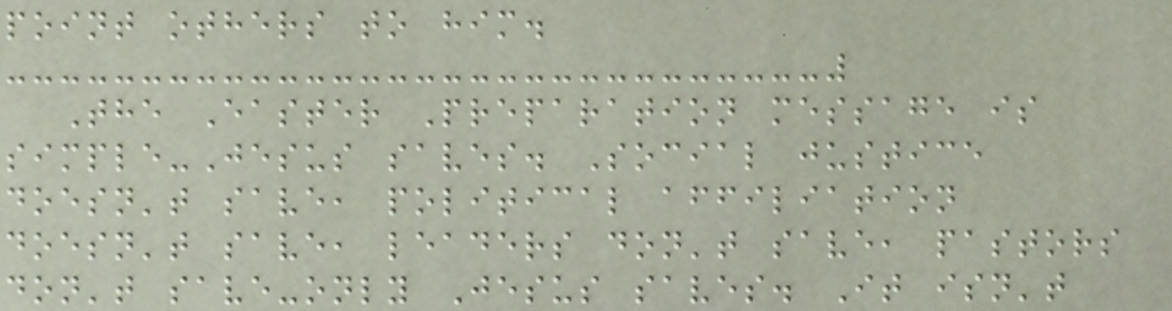point others to him.
The Easter Preparation message is
simple-Jesus saves. Social justice
doesn't save, political affiliation
doesn't save, leaders don't save, pastors
don't save-only Jesus saves. It isn't
